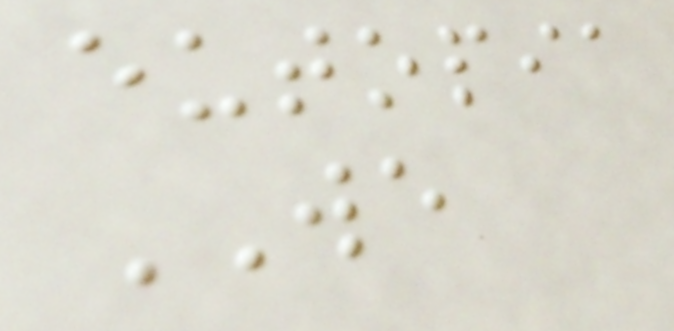eutopia
WE
